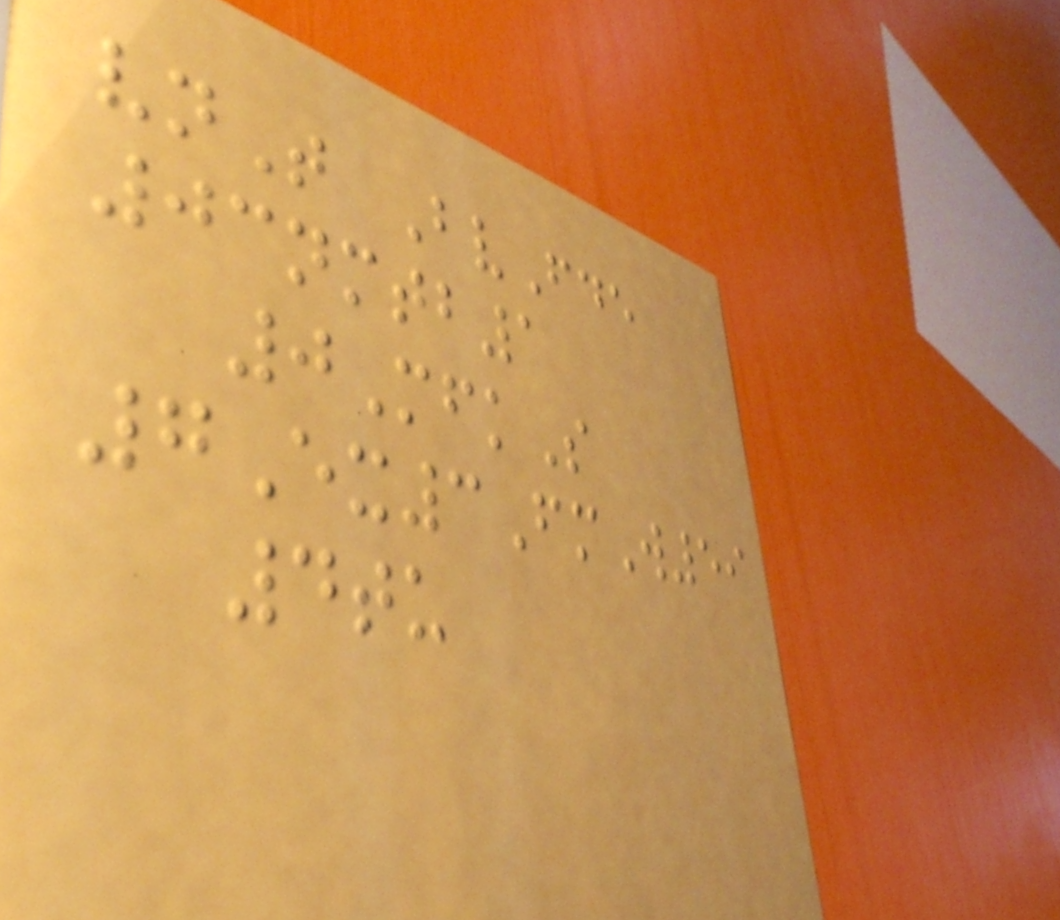vnT BvFde
03nmtb1
0MfkS
7Ex3FmW59
4tu
